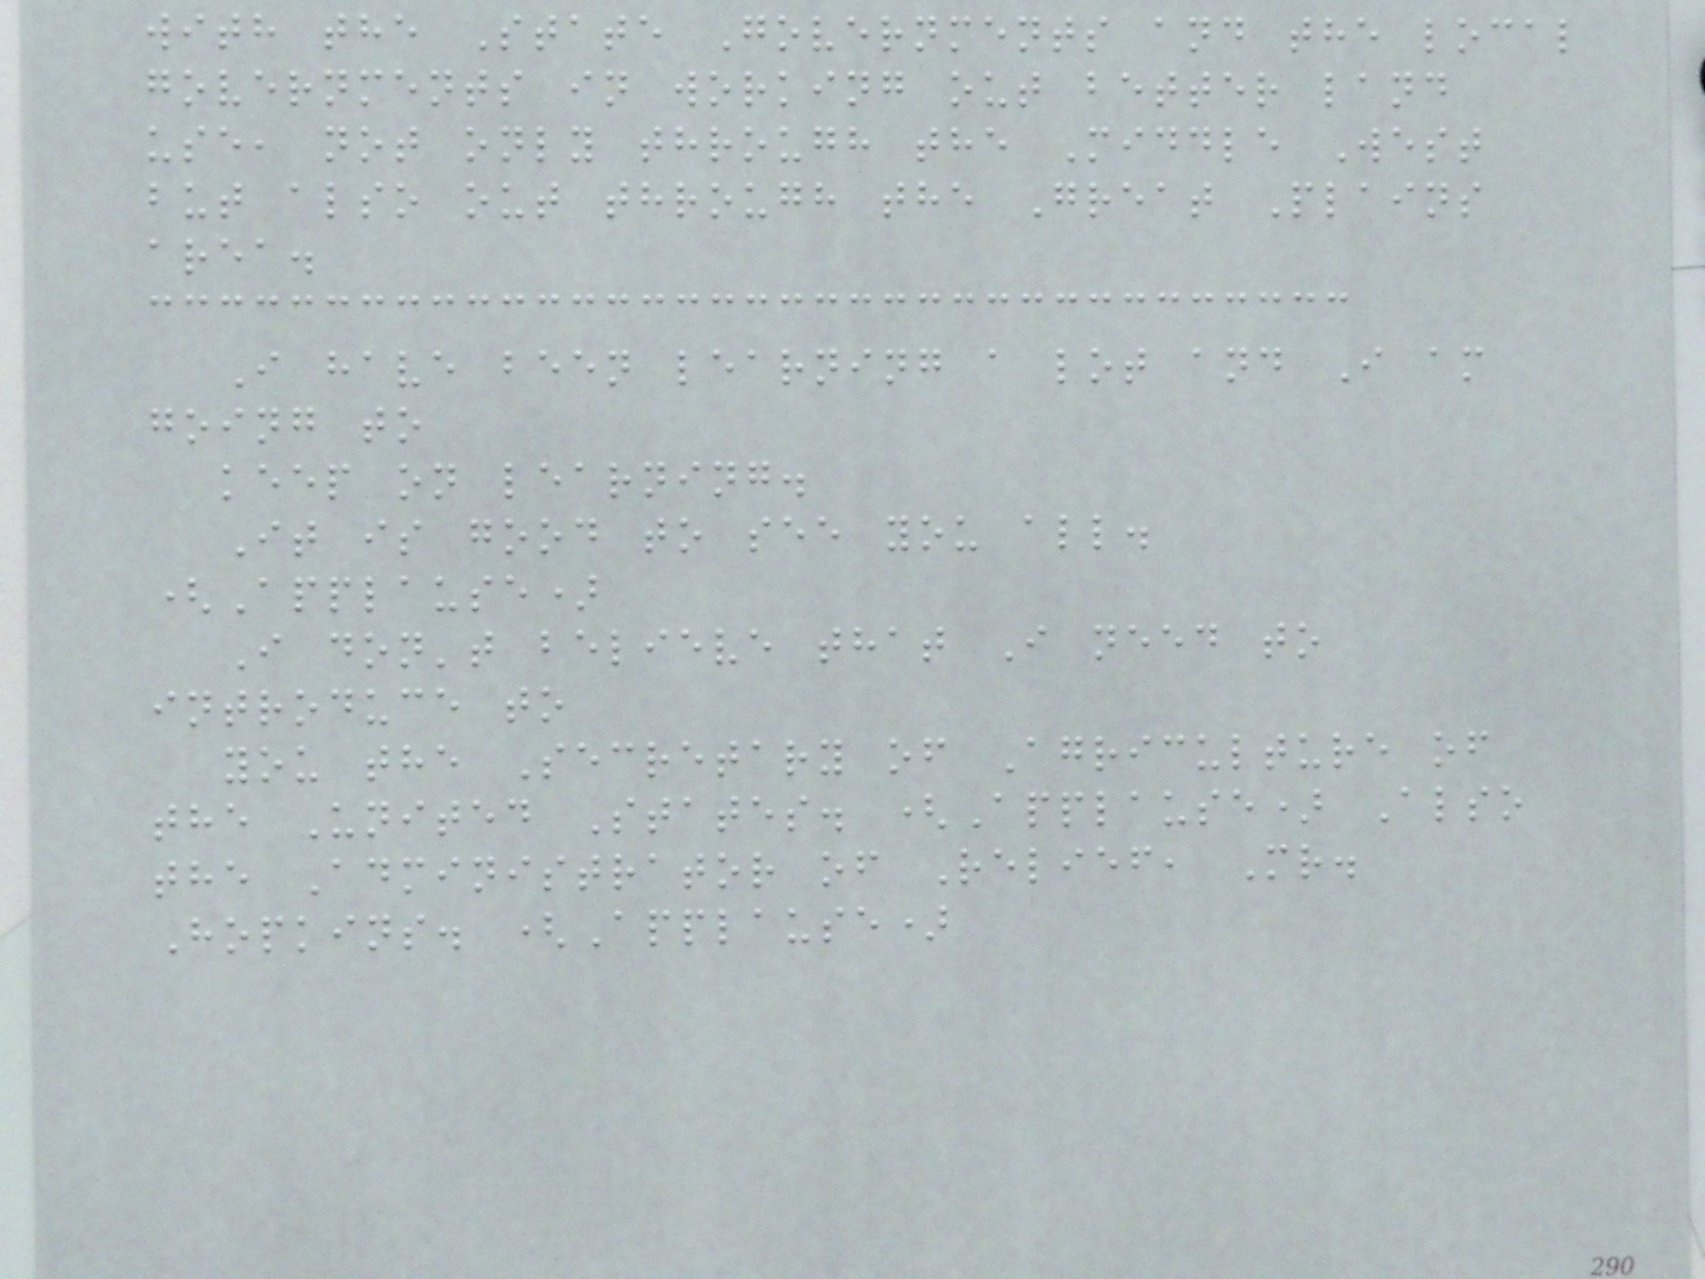with the State Governments and the local
governments in working out better land
use, not only through the Middle West
but also out through the Great Plains
area.
I have been learning a lot and I am
going to
keep on learning.
It is good to see you all.
(Applause)
I don't believe that I need to
introduce to
you the Secretary of Agriculture of
the United States. (Applause) Also
the Administrator of Relief, Mr.
Hopkins. (Applause)
